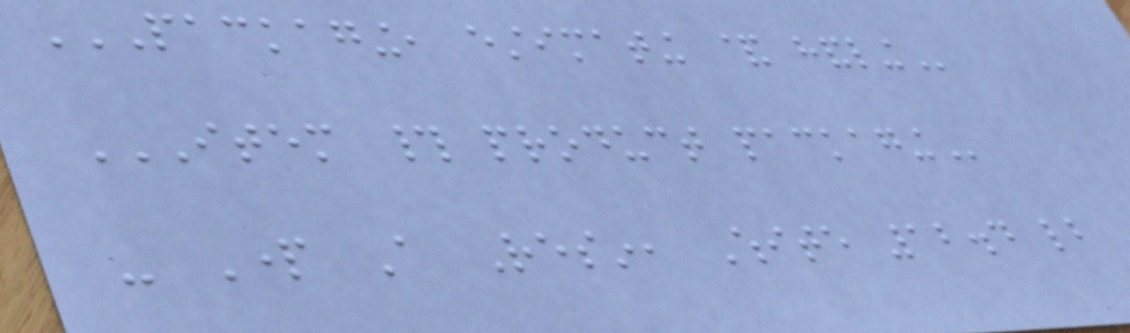PACKAGING, ESTIMATING & HANDLING
ITEM # PRODUCT PACKAGING
- Part A Resin, White 12.4 lb
